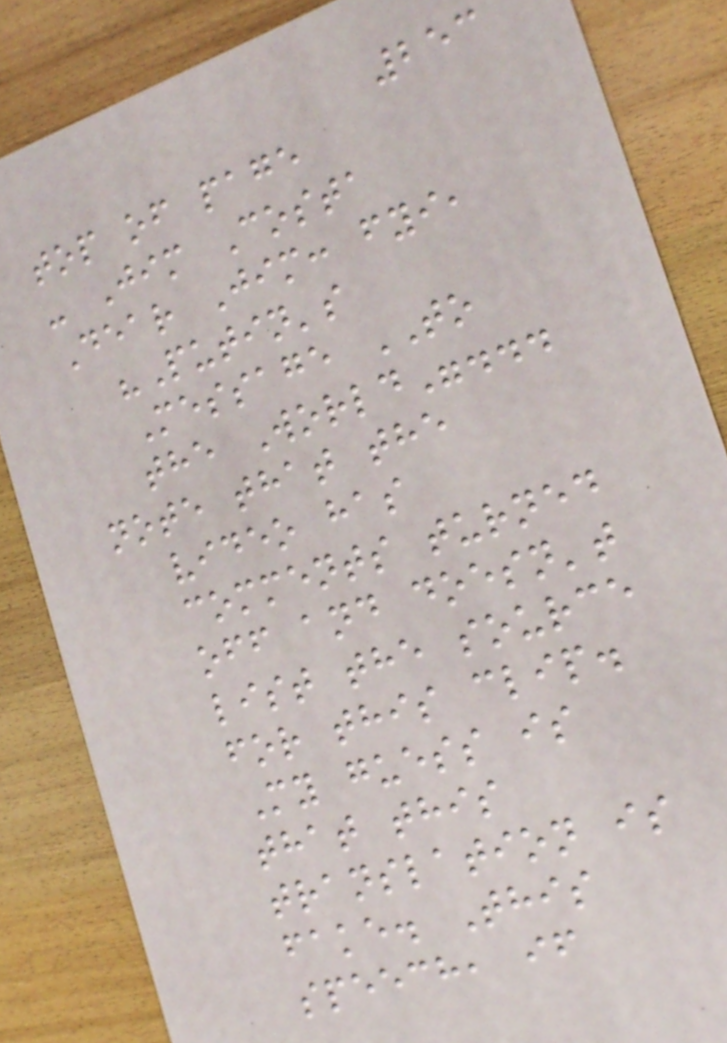253
top of page
- Jim Costa
Dear Jim: fyi,
"Putin's
Message TO
the World"...
note that the
video has
comments turned
off and doesn't
list the source
for this clip.
My guess is
that this
translation is
fake. This
speech, if
